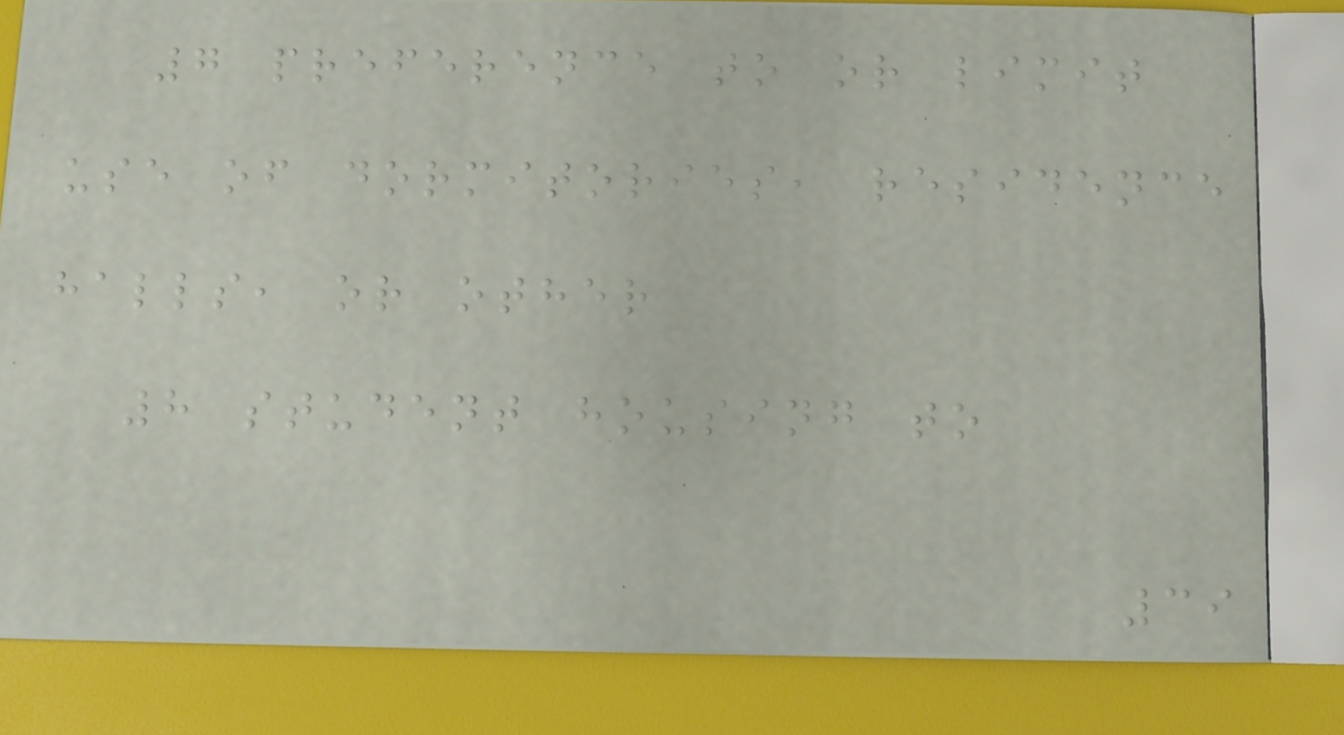7 preference to or limit
use of dormitories, residence
halls, or other
8 student housing to
39
